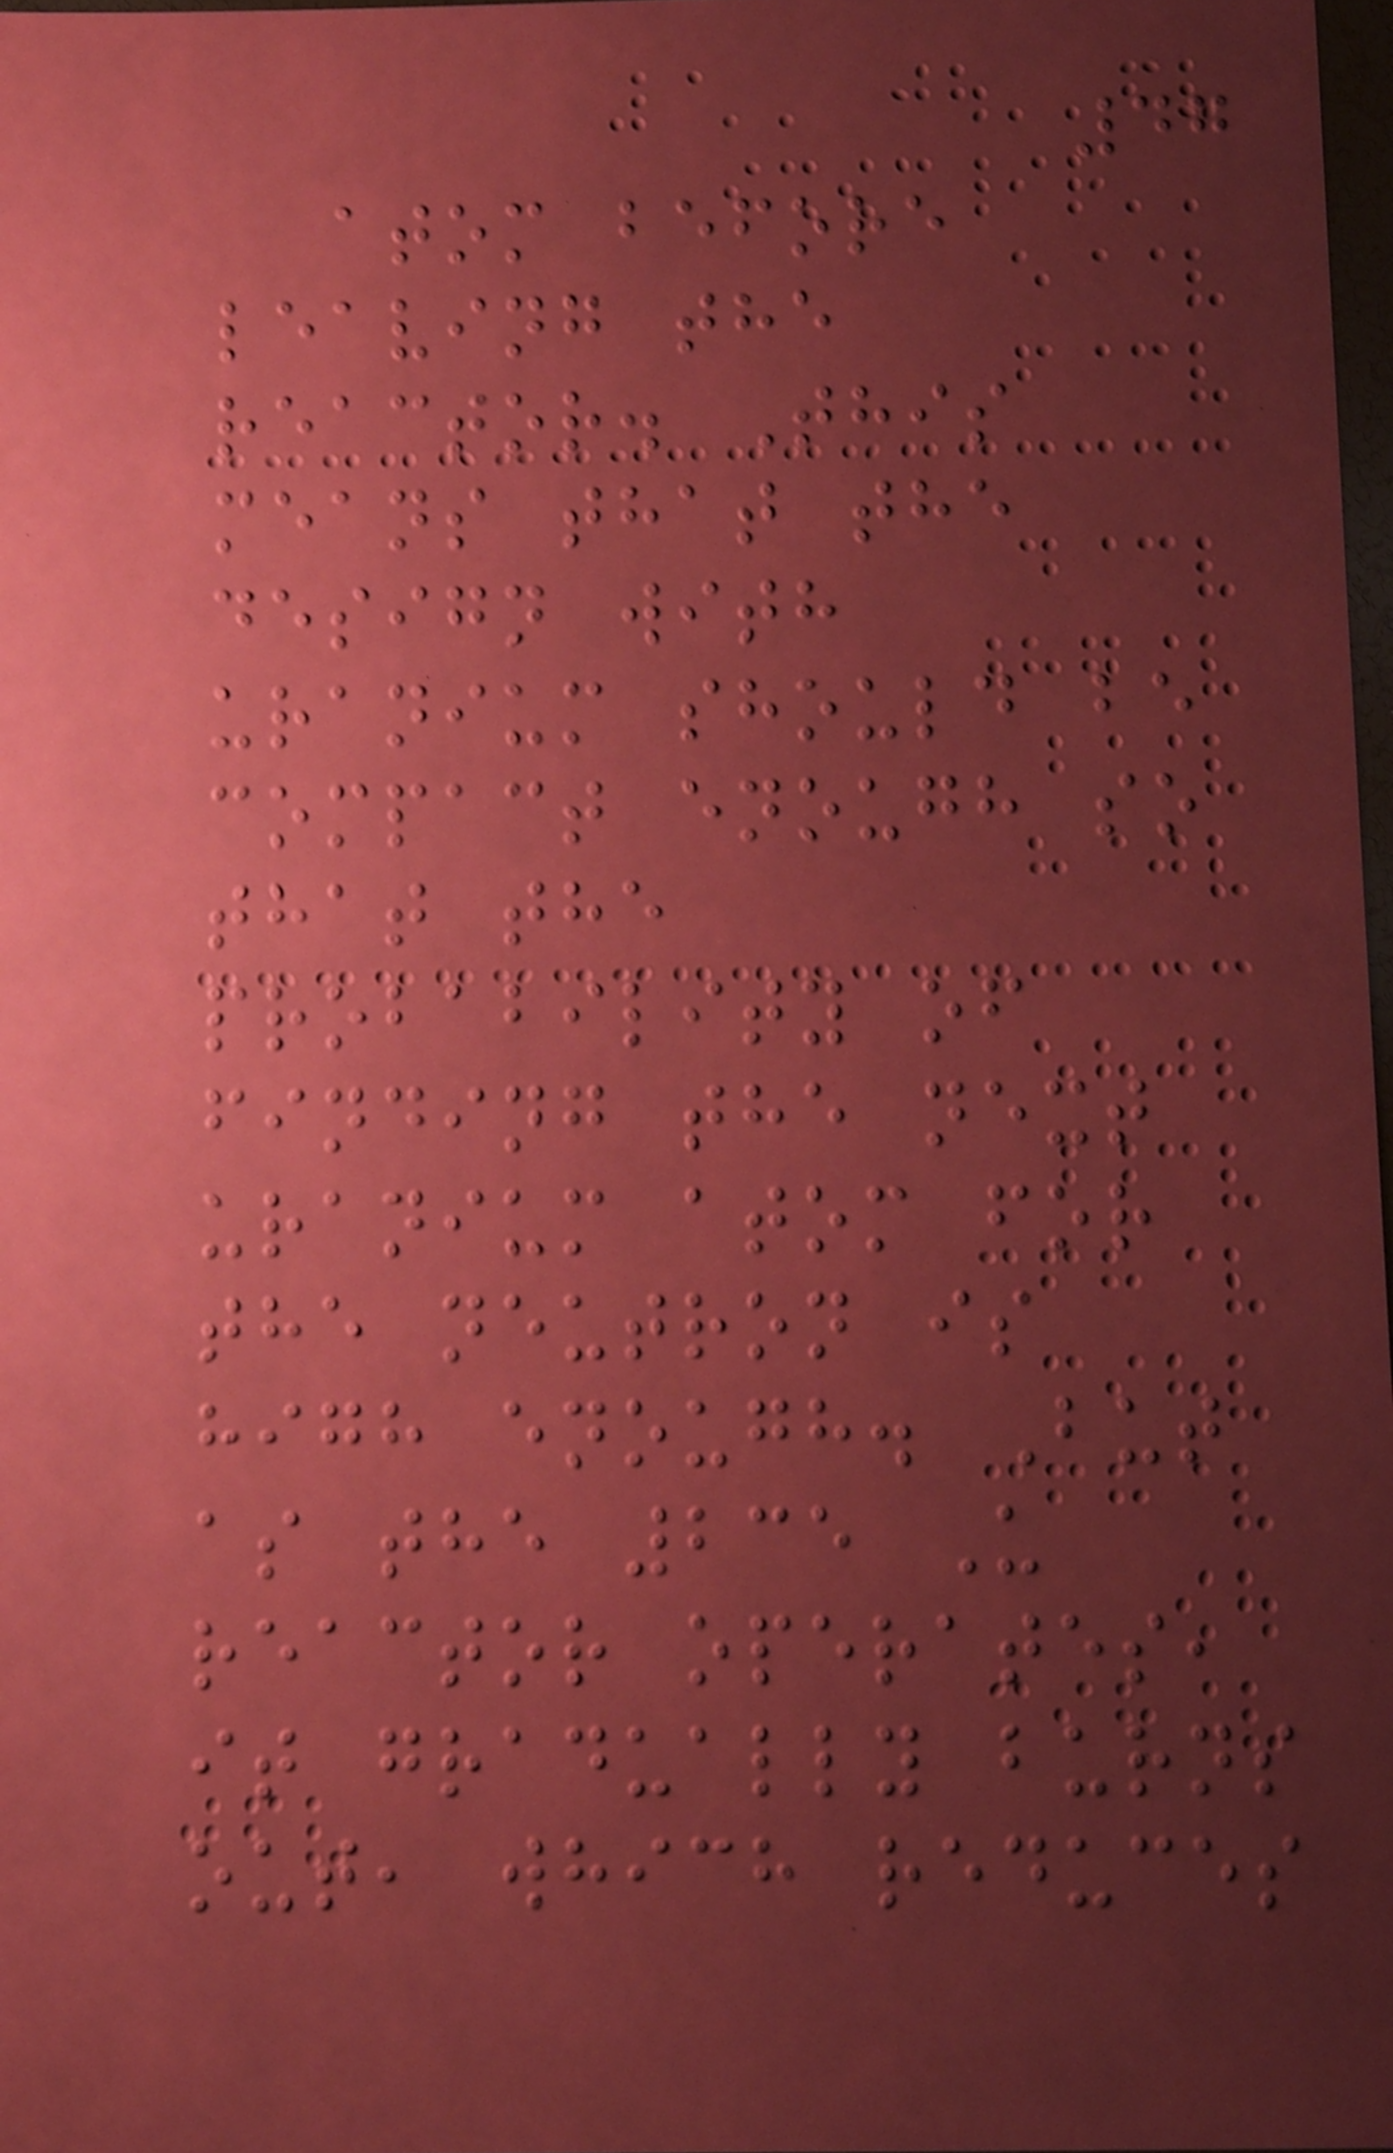47
atom before
leaving the
reactor. This
means that the
design with
uranium should be
compact enough so
that the
probability of
finding the next
uranium atom for
the neutron is
high enough. But
as the 235 U
reactor operates,
it gradually burns
out, which reduces
